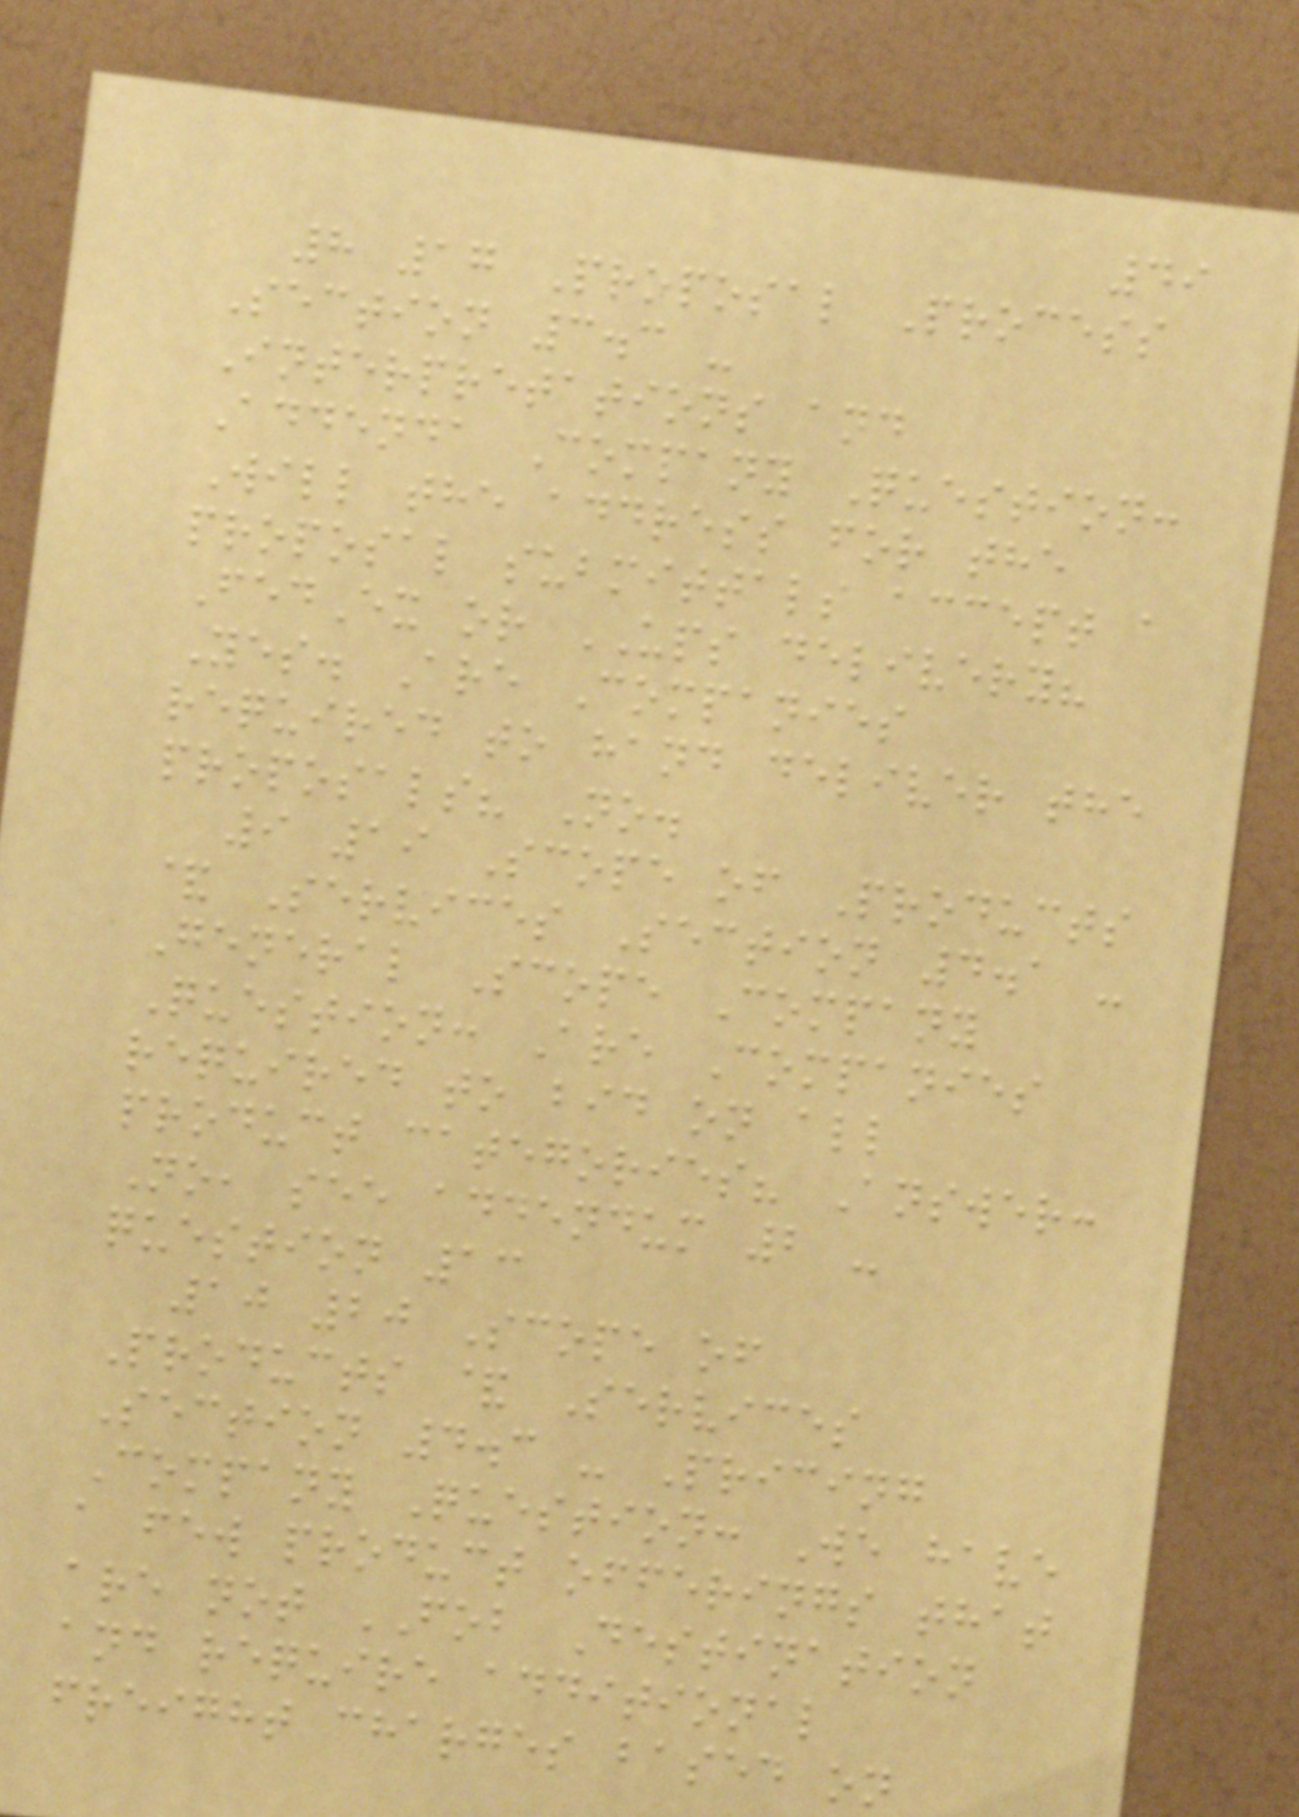49
8 17 Proposal Process
Section 3.3 -
Interpretations and
Addenda Company Question:
Will the address for the
proposal submittals accept a
FedEx or UPS delivery?
Yes. Are Companies
required to hand deliver the
proposals? No.
9 19 Scope of Products
& Services Section 4.1 -
General Scope Company
Question: Are Companies
required to bid on all
product categories? Answer:
No, see addendum 2 -
question 13
10 20 Scope of
Products & Services
Section 4.3 - Pricing
Company Question: We have
a few product offerings that
are not FOB Destination
and require additional
freight charges based on
